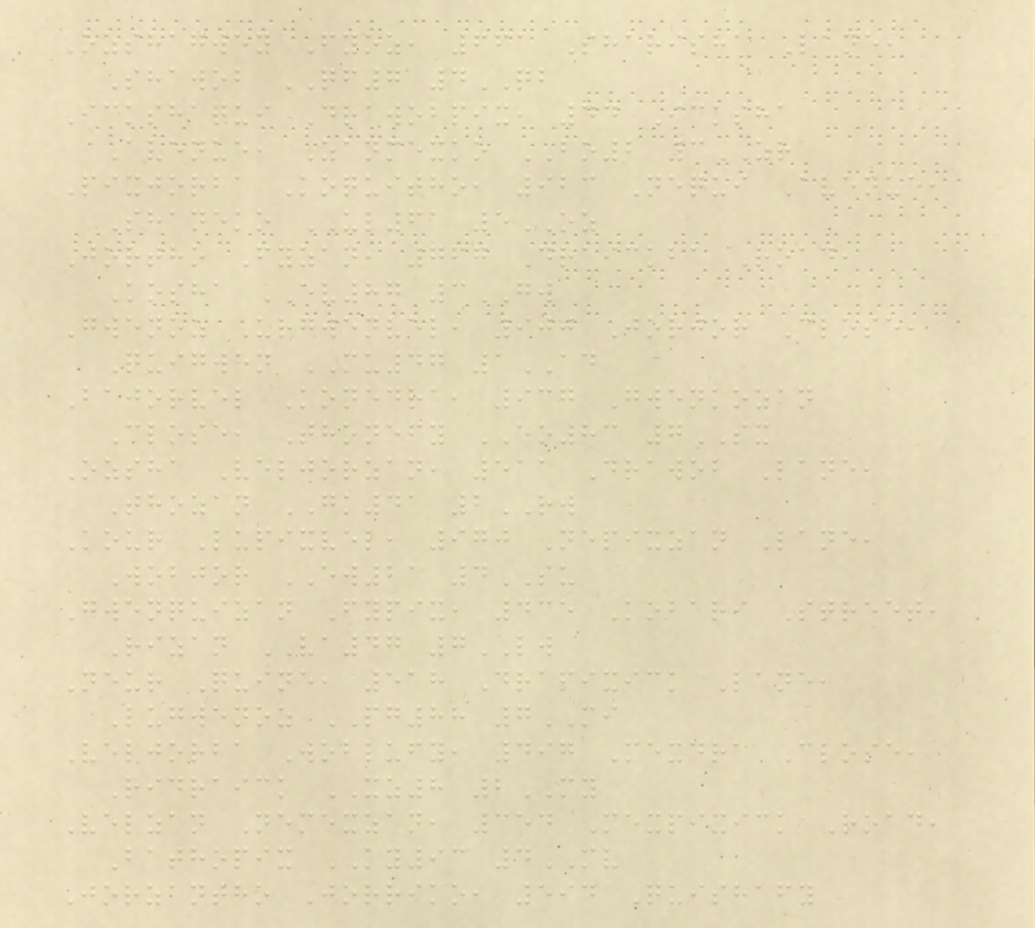Ozshagwen Fyoz, 661 Sharisha Lane,
Shawob QF7 4QB
Ickshaqui Drawobpix, 44 Icksha
Avenue, Zanmexko BO2 3ZR
Pixjorba Koquitho, 923 Nequi Avenue,
Shaneko UL61 5OZ
Jortho Fyzan, 767 Draickba Road,
Kosha EV87 3GW
Gwenoz Urgwenvel, 900 Jorjor Close,
Quigwen MU47 1AD
Bajorvel Konedra, 937 Gwenkozan
Close, Thonefy EO83 7SX
Ozsha Veljorzan, 511 Drawob Lane,
Thozan GK41 2RW
Kour Lupixvel, 970 Nepixzan Lane,
Wobjor EW21 4SU
Gwenquizan Fypix, 435 Kobari Street,
Rizan VA47 7LW
Neur Quine, 518 Drapixick Lane,
Lugwenoz PG88 7MI
Veljorba Woblufy, 497 Mexdra Close,
Ridraick XZ8 2MY
Velzan Nemexzan, 354 Mexpixick Road,
Bathopix KY93 4MV
Jorzantho Jorriko, 594 Quishafy
